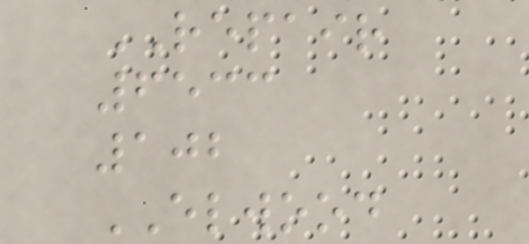REPAIR
6533
102
ELWOOD
